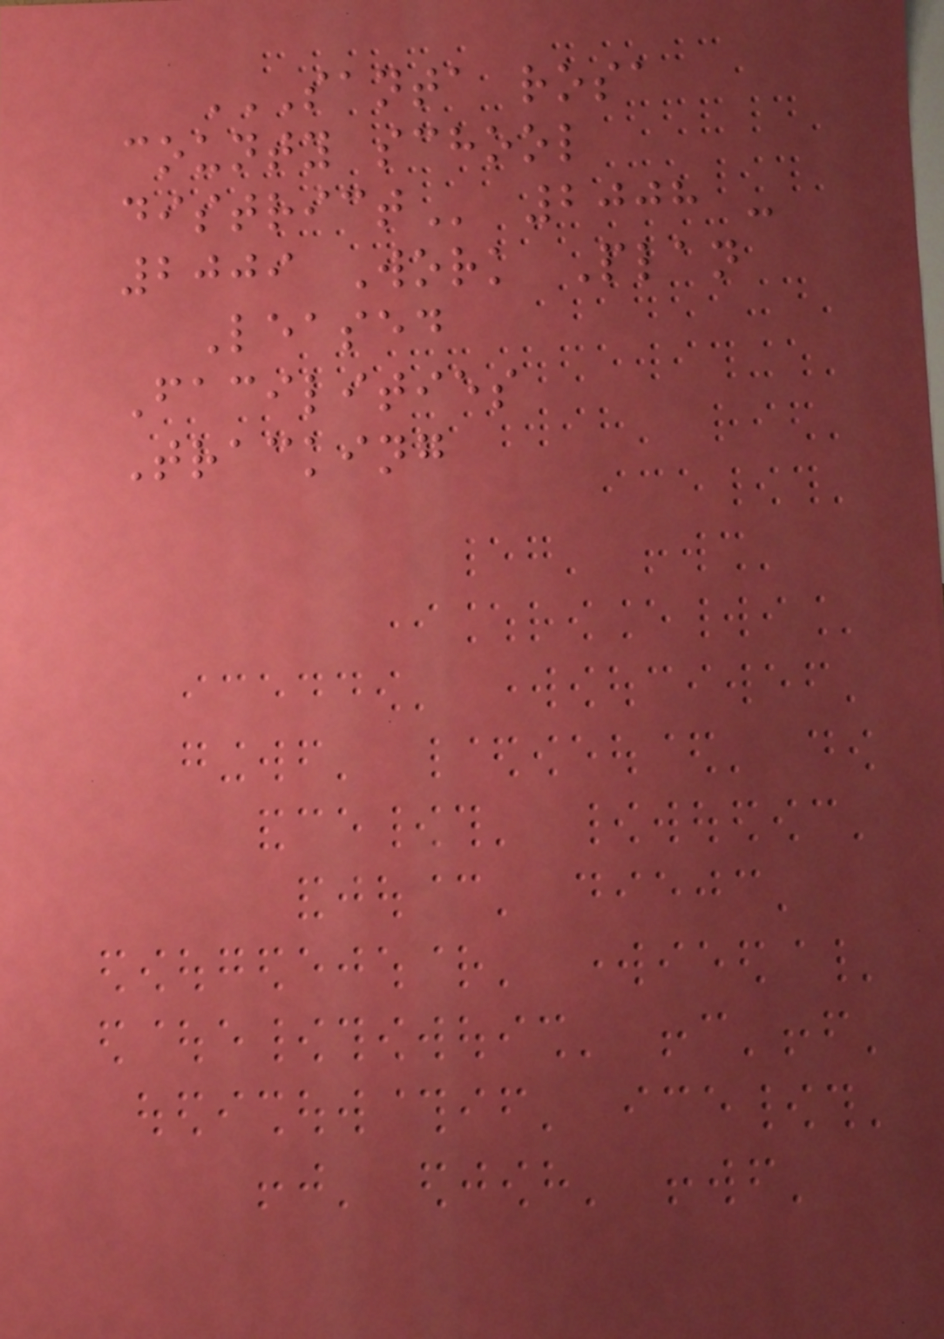SANTA ROSA
COUNTY SCHOOL
DISTRICT 2008 -
2009 Work Plan
Leased
Facilities
Tracking
